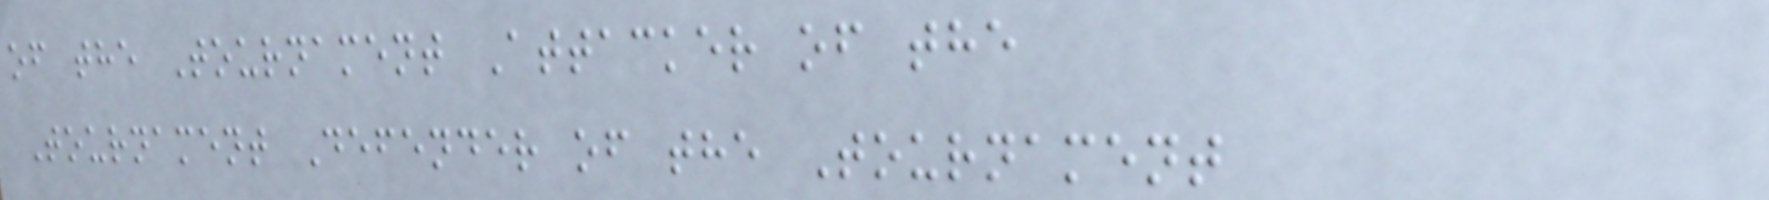of the Tournament Attacker of the
Tournament Defender of the Tournament
